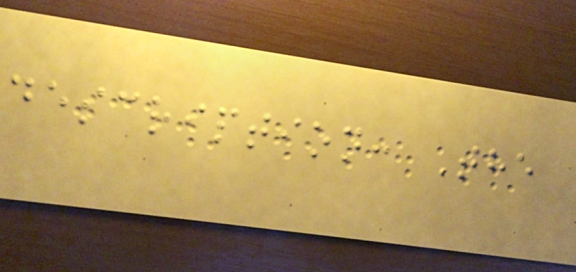description: The
